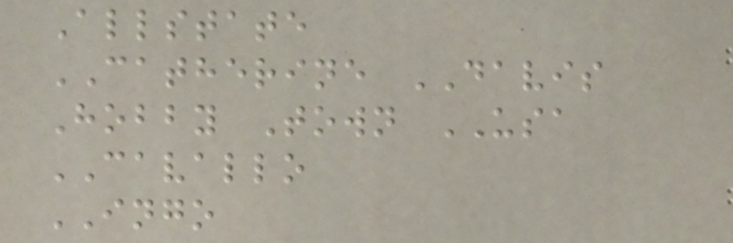Allstate
CATHERINE DAVIS
Hobby Town USA
CAVALLO
INGO
